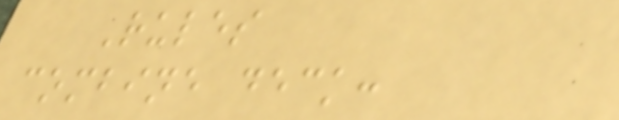Rules
combine deck:
